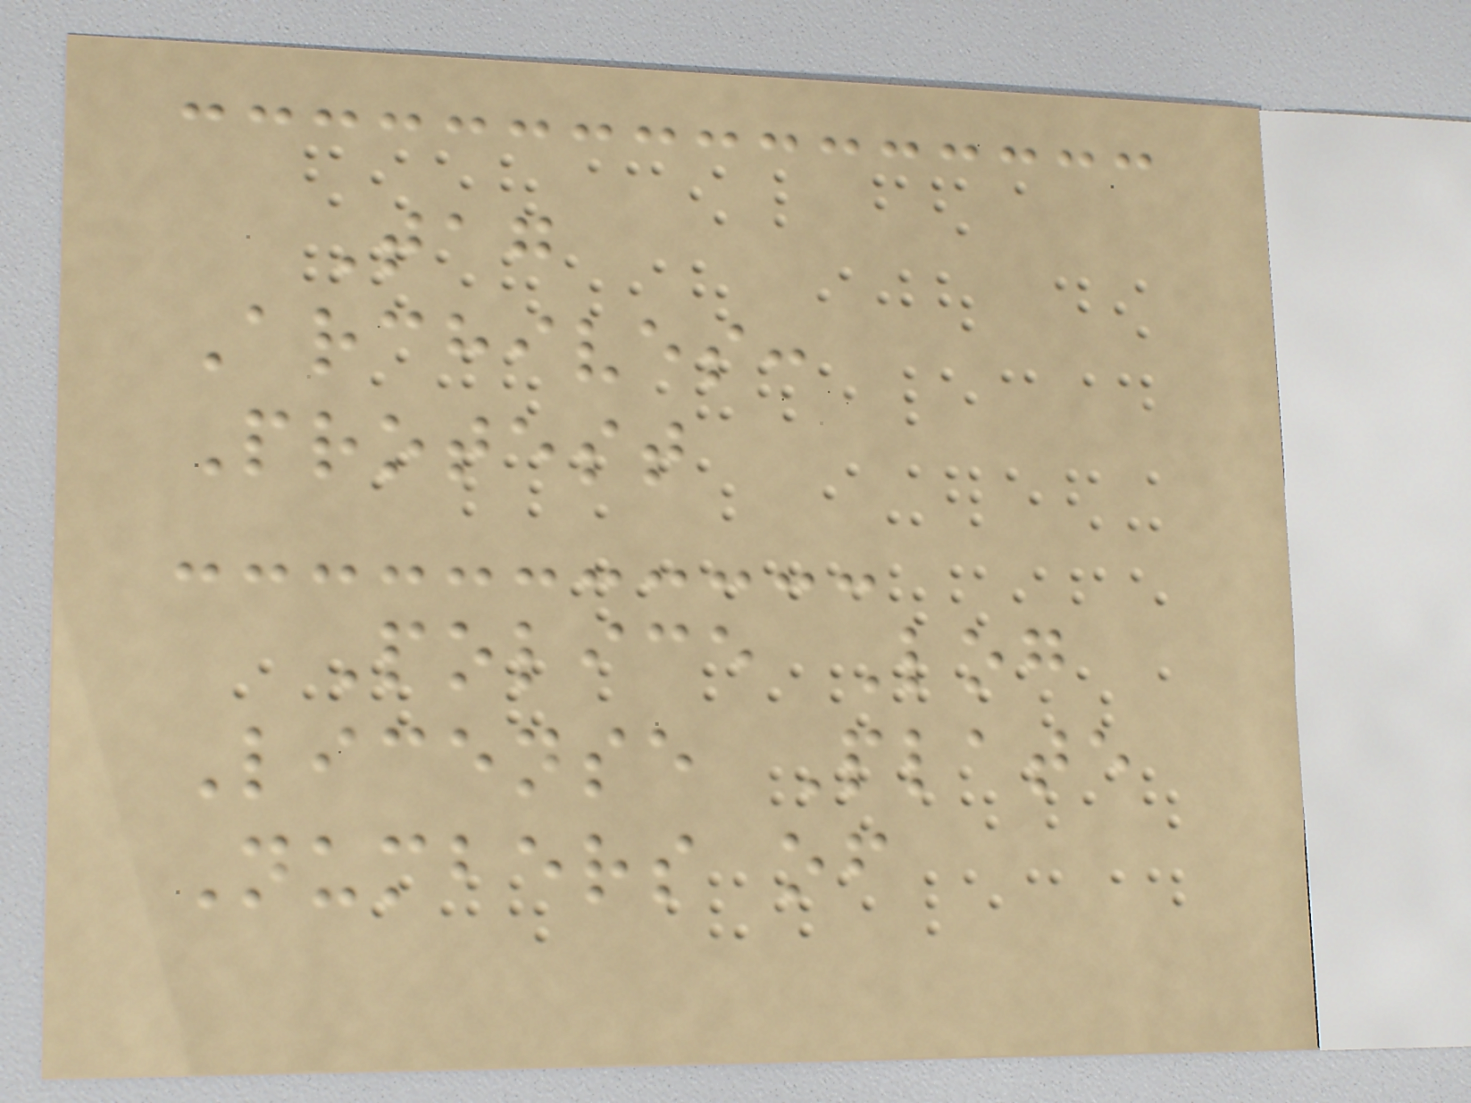Tag
Archives:
Protest
Police Log
License Plate
Numbers of
